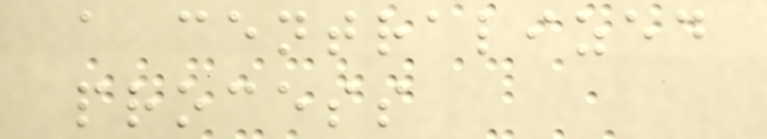a centralized
process
